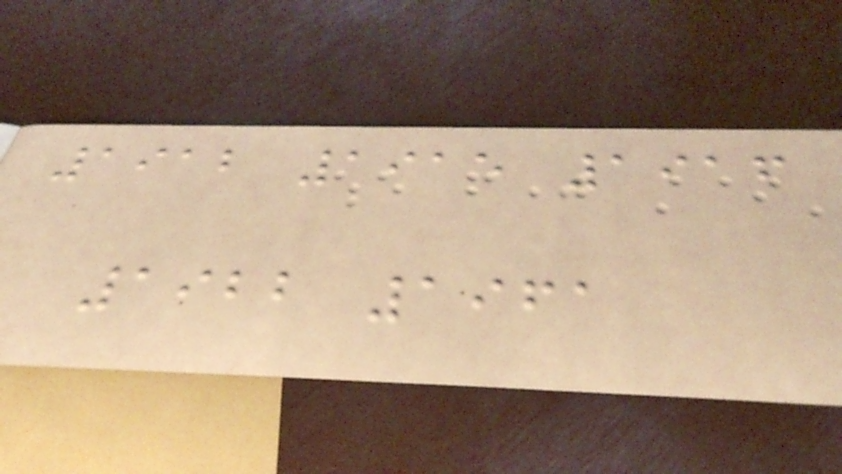1912 1915 1916
1922 1961
